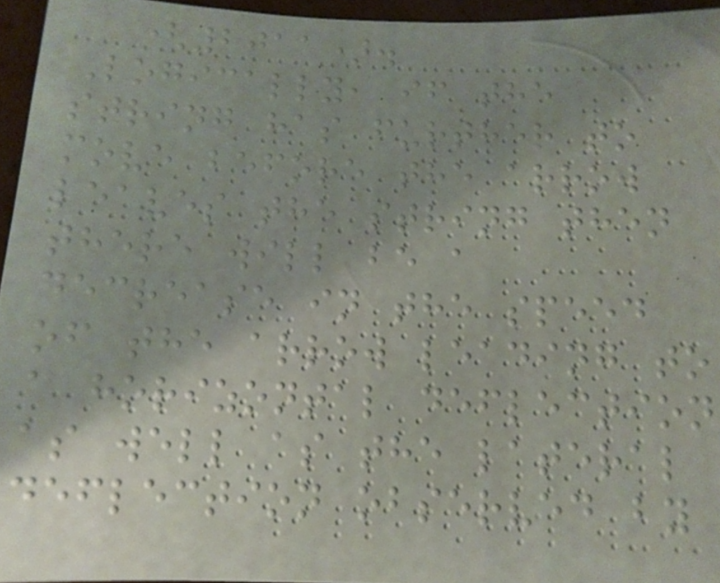(2011).
Logically, if the
string has further to
move before the arrow
leaves the string then
there will be a
decrease in the speed
of the arrow leading to
a horizontal deflection
as well as the lateral
deflection observed by
